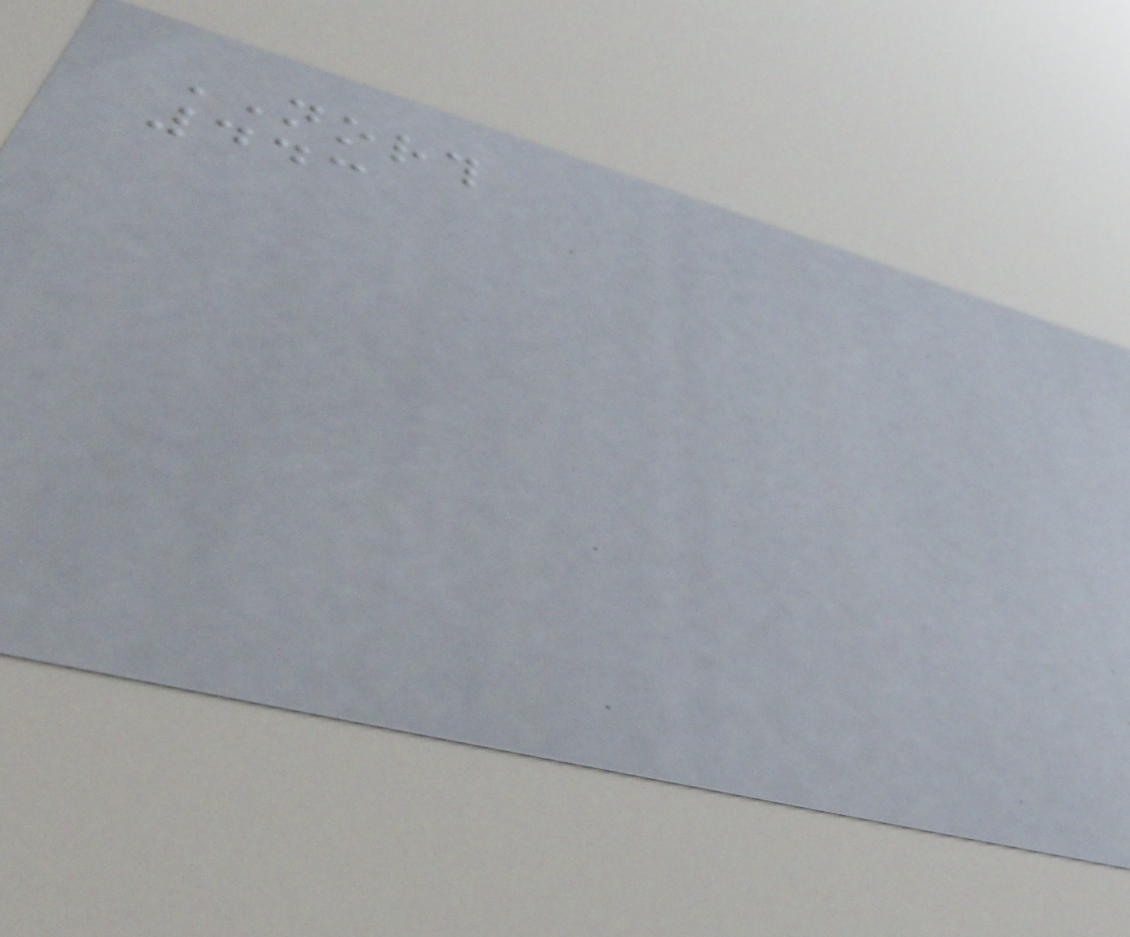NORTH
443
